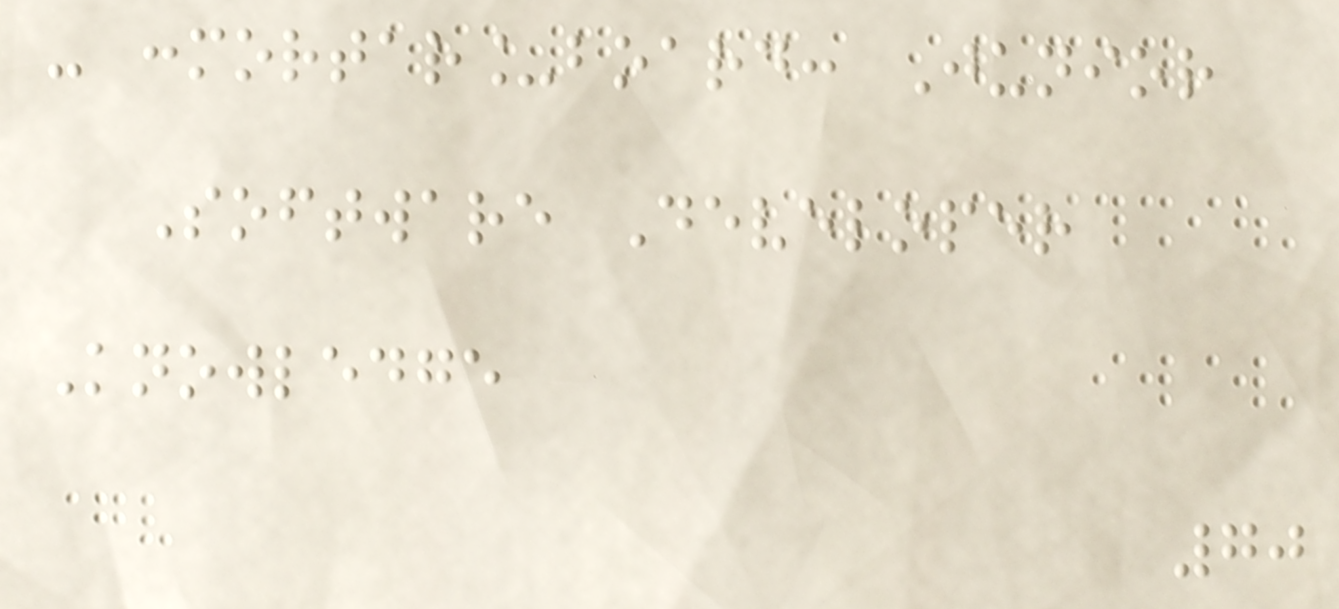- :mortar_board: Junior
Software Developer
Knowledge
70
